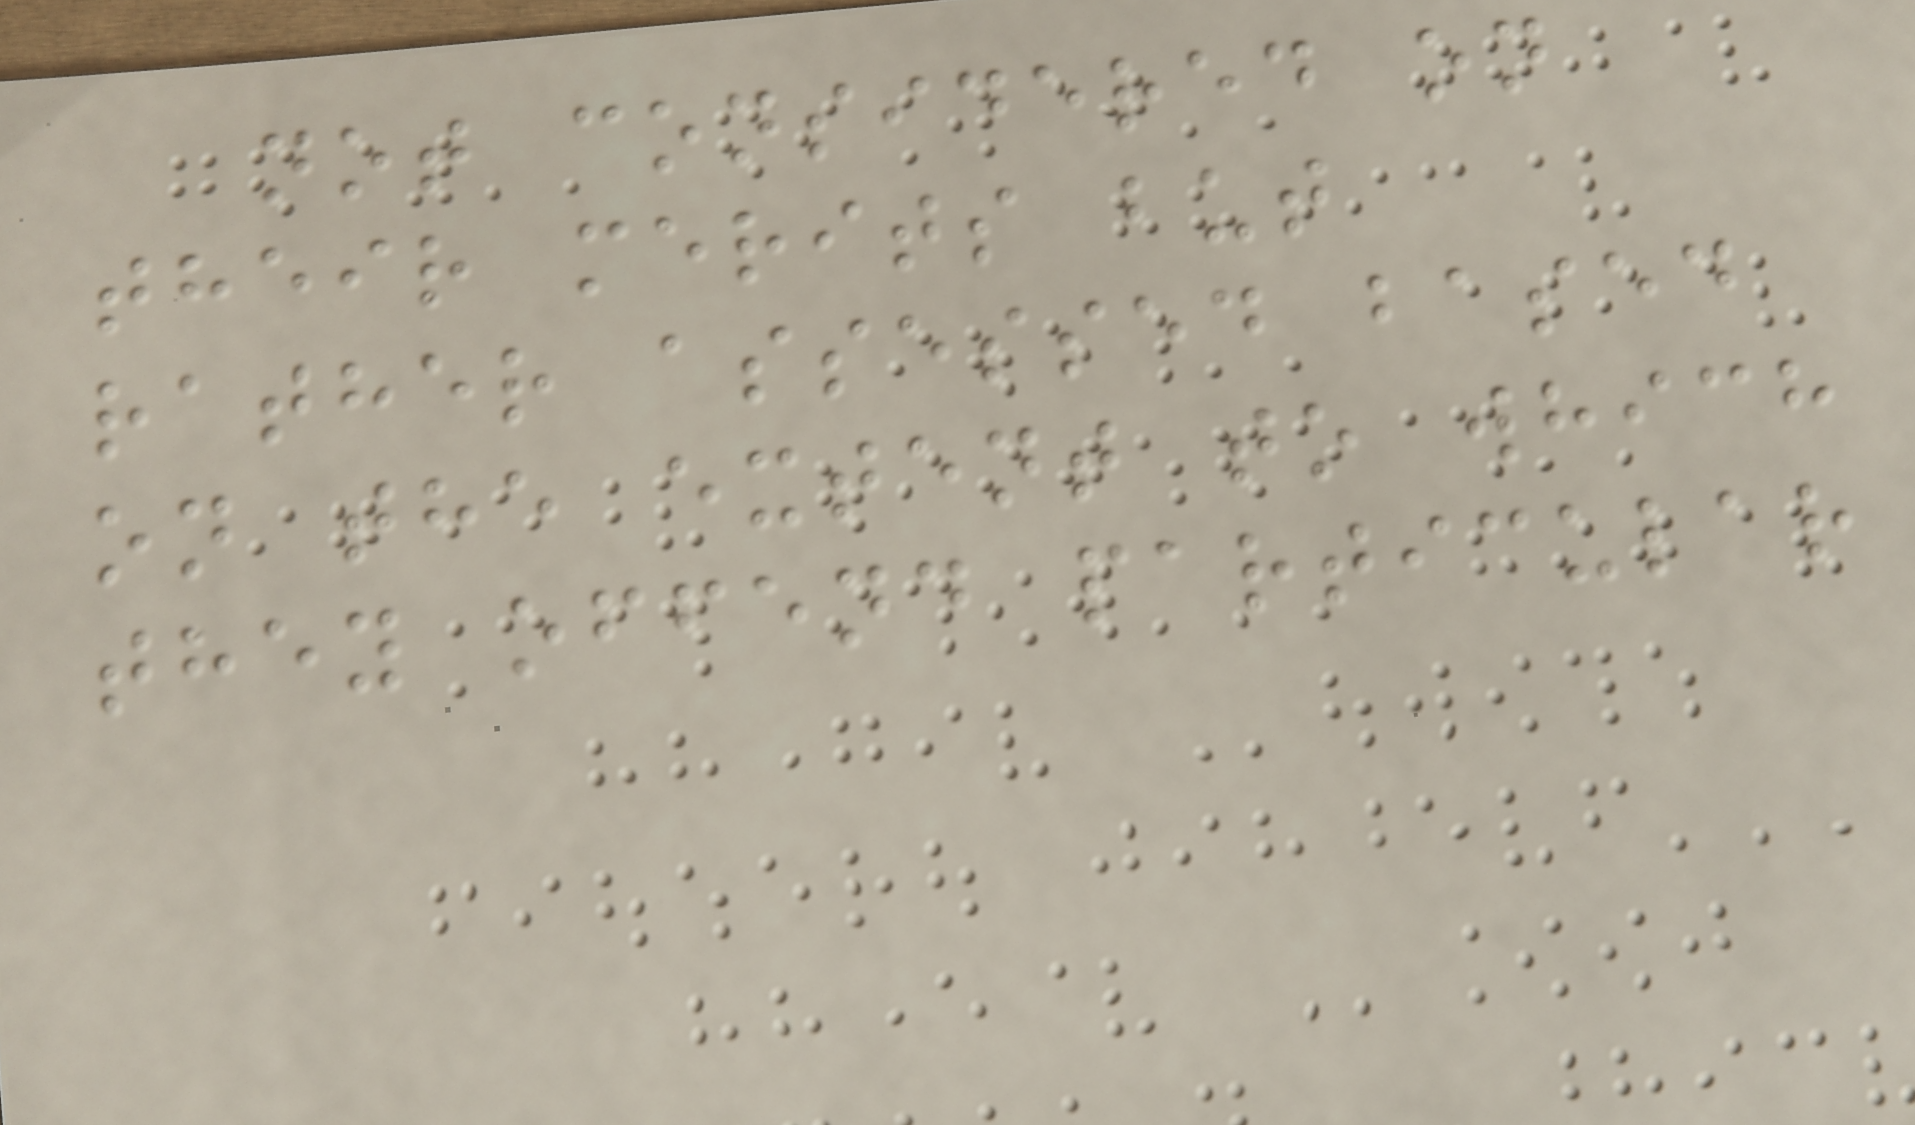not considered on
their merits but
rather assessed based
on the extent to which
they offend particular
